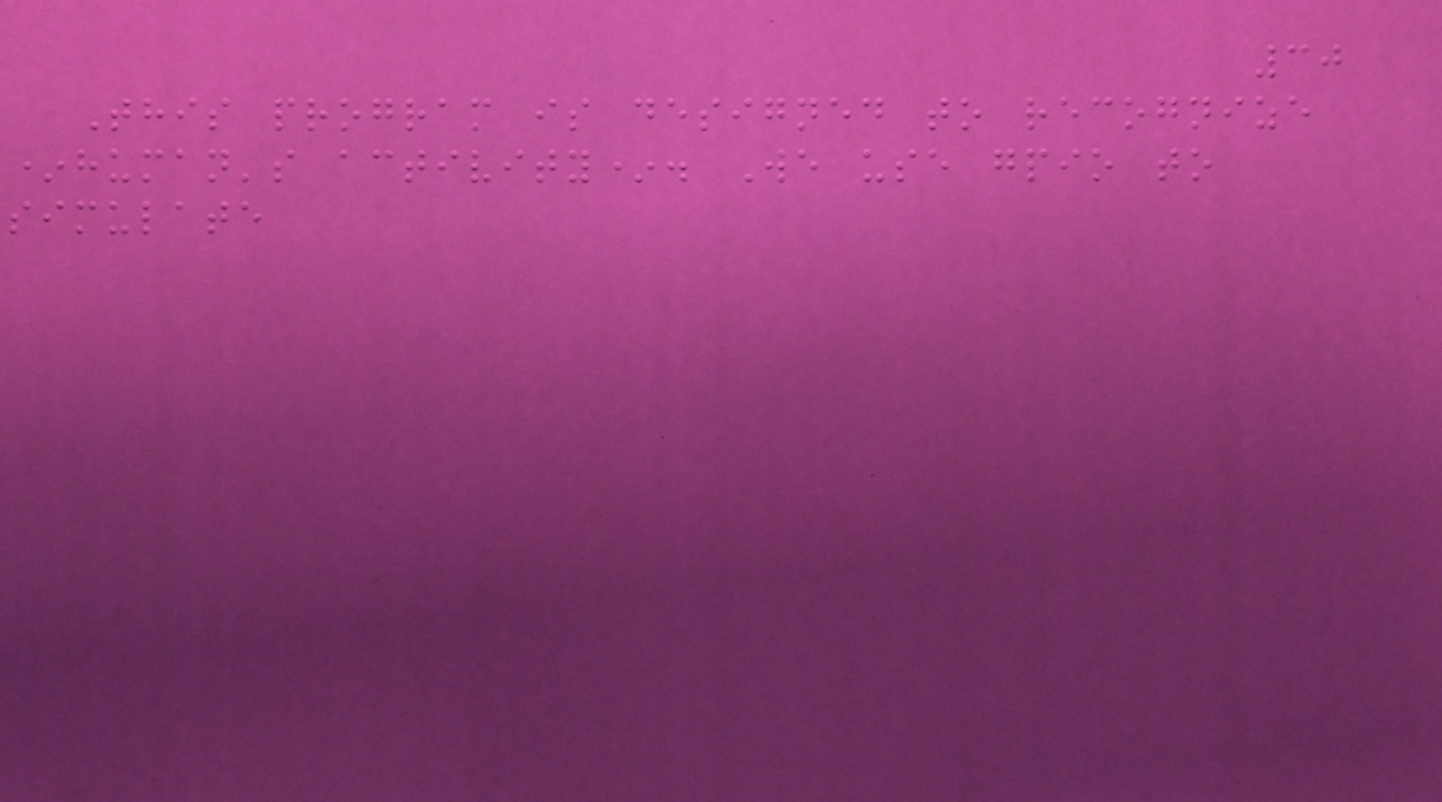30
This program is designed to recognize
*human's activity*. We use gpio to
simulate
